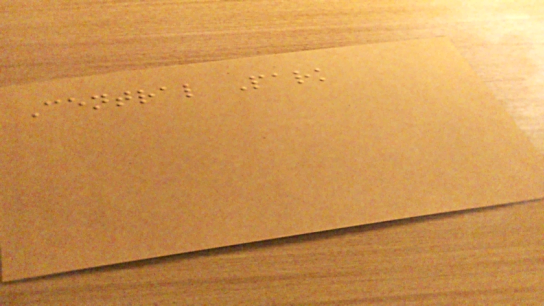Central Park
